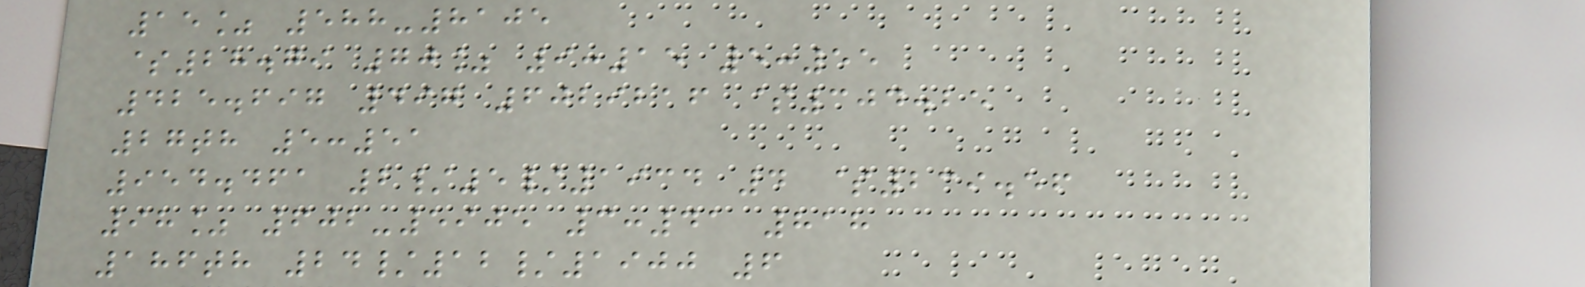15% 588-8105
$28.79 70% 9:15 5:55
425.697 497 6029216 $304.25
27th 5:51
954.461 2/5/1934 4 $239.56
98% 602-5905 3:41 818
186th 24/12/1900 6
